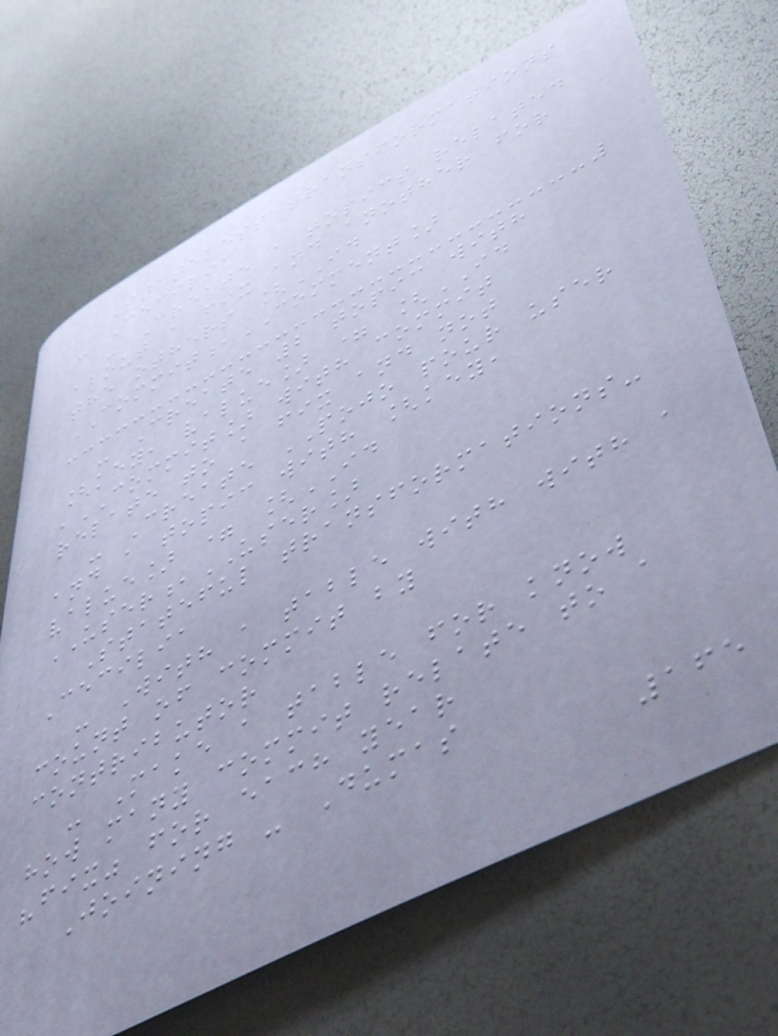Stateless transformations
- Cecilia
- Create a topics related
about a fix and another for
the others [ID
COMMIT,COMMENT]
- Create 2 topic with
[key, value] = [ID
,COMMIT] with commit
relate to a fix and not
- Create POJO pour user
and a topic with [key,
value] = [ID
USER,USER]
Stateful transformations-
Cecilia
- With a table with with a
count of commit by
contributor
- Make a table for know
how many commit relate to a
"fix" for each year
Joining - Dumas
165
